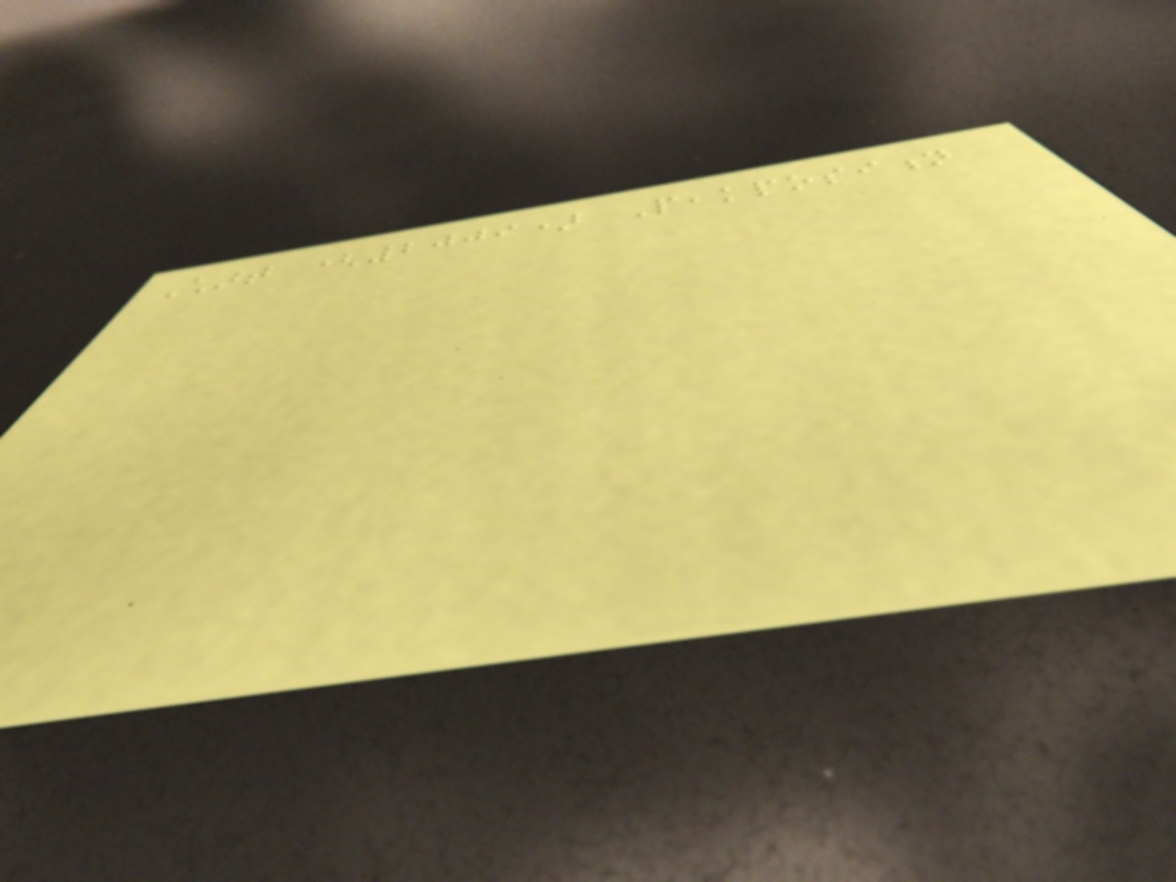Chart (2009) Peakposition
